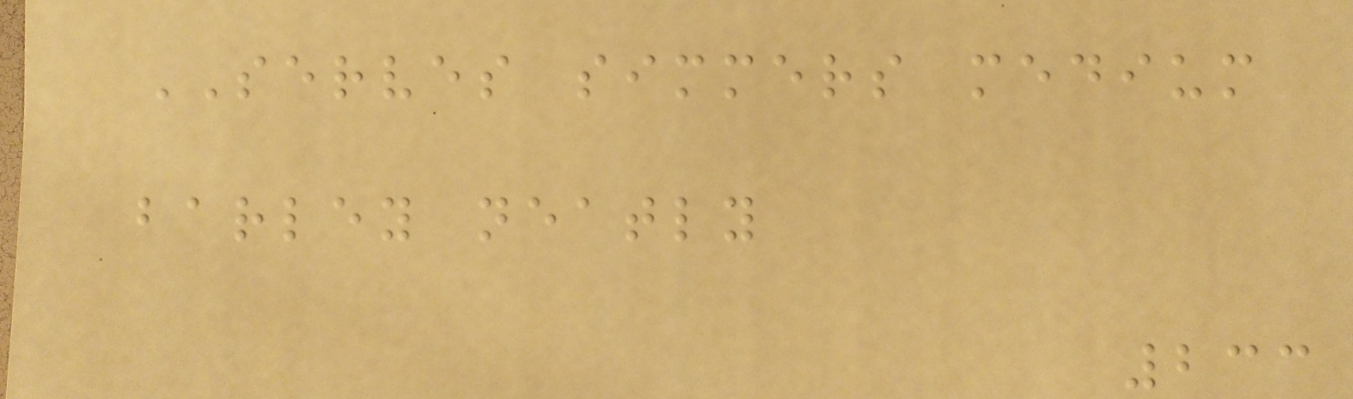SERVES simmers medium
barley neatly
233
